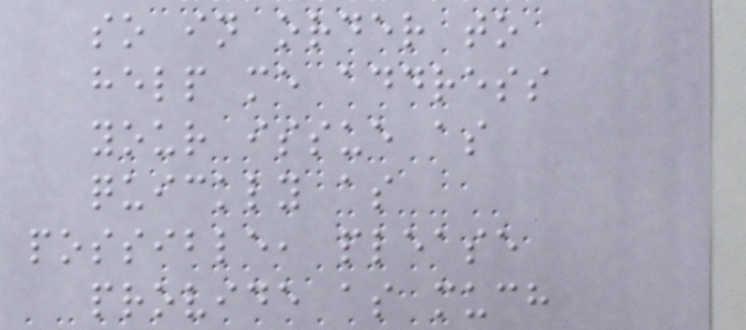so in order to
help me address
your issue as
quickly as
possible, please
provide as much
